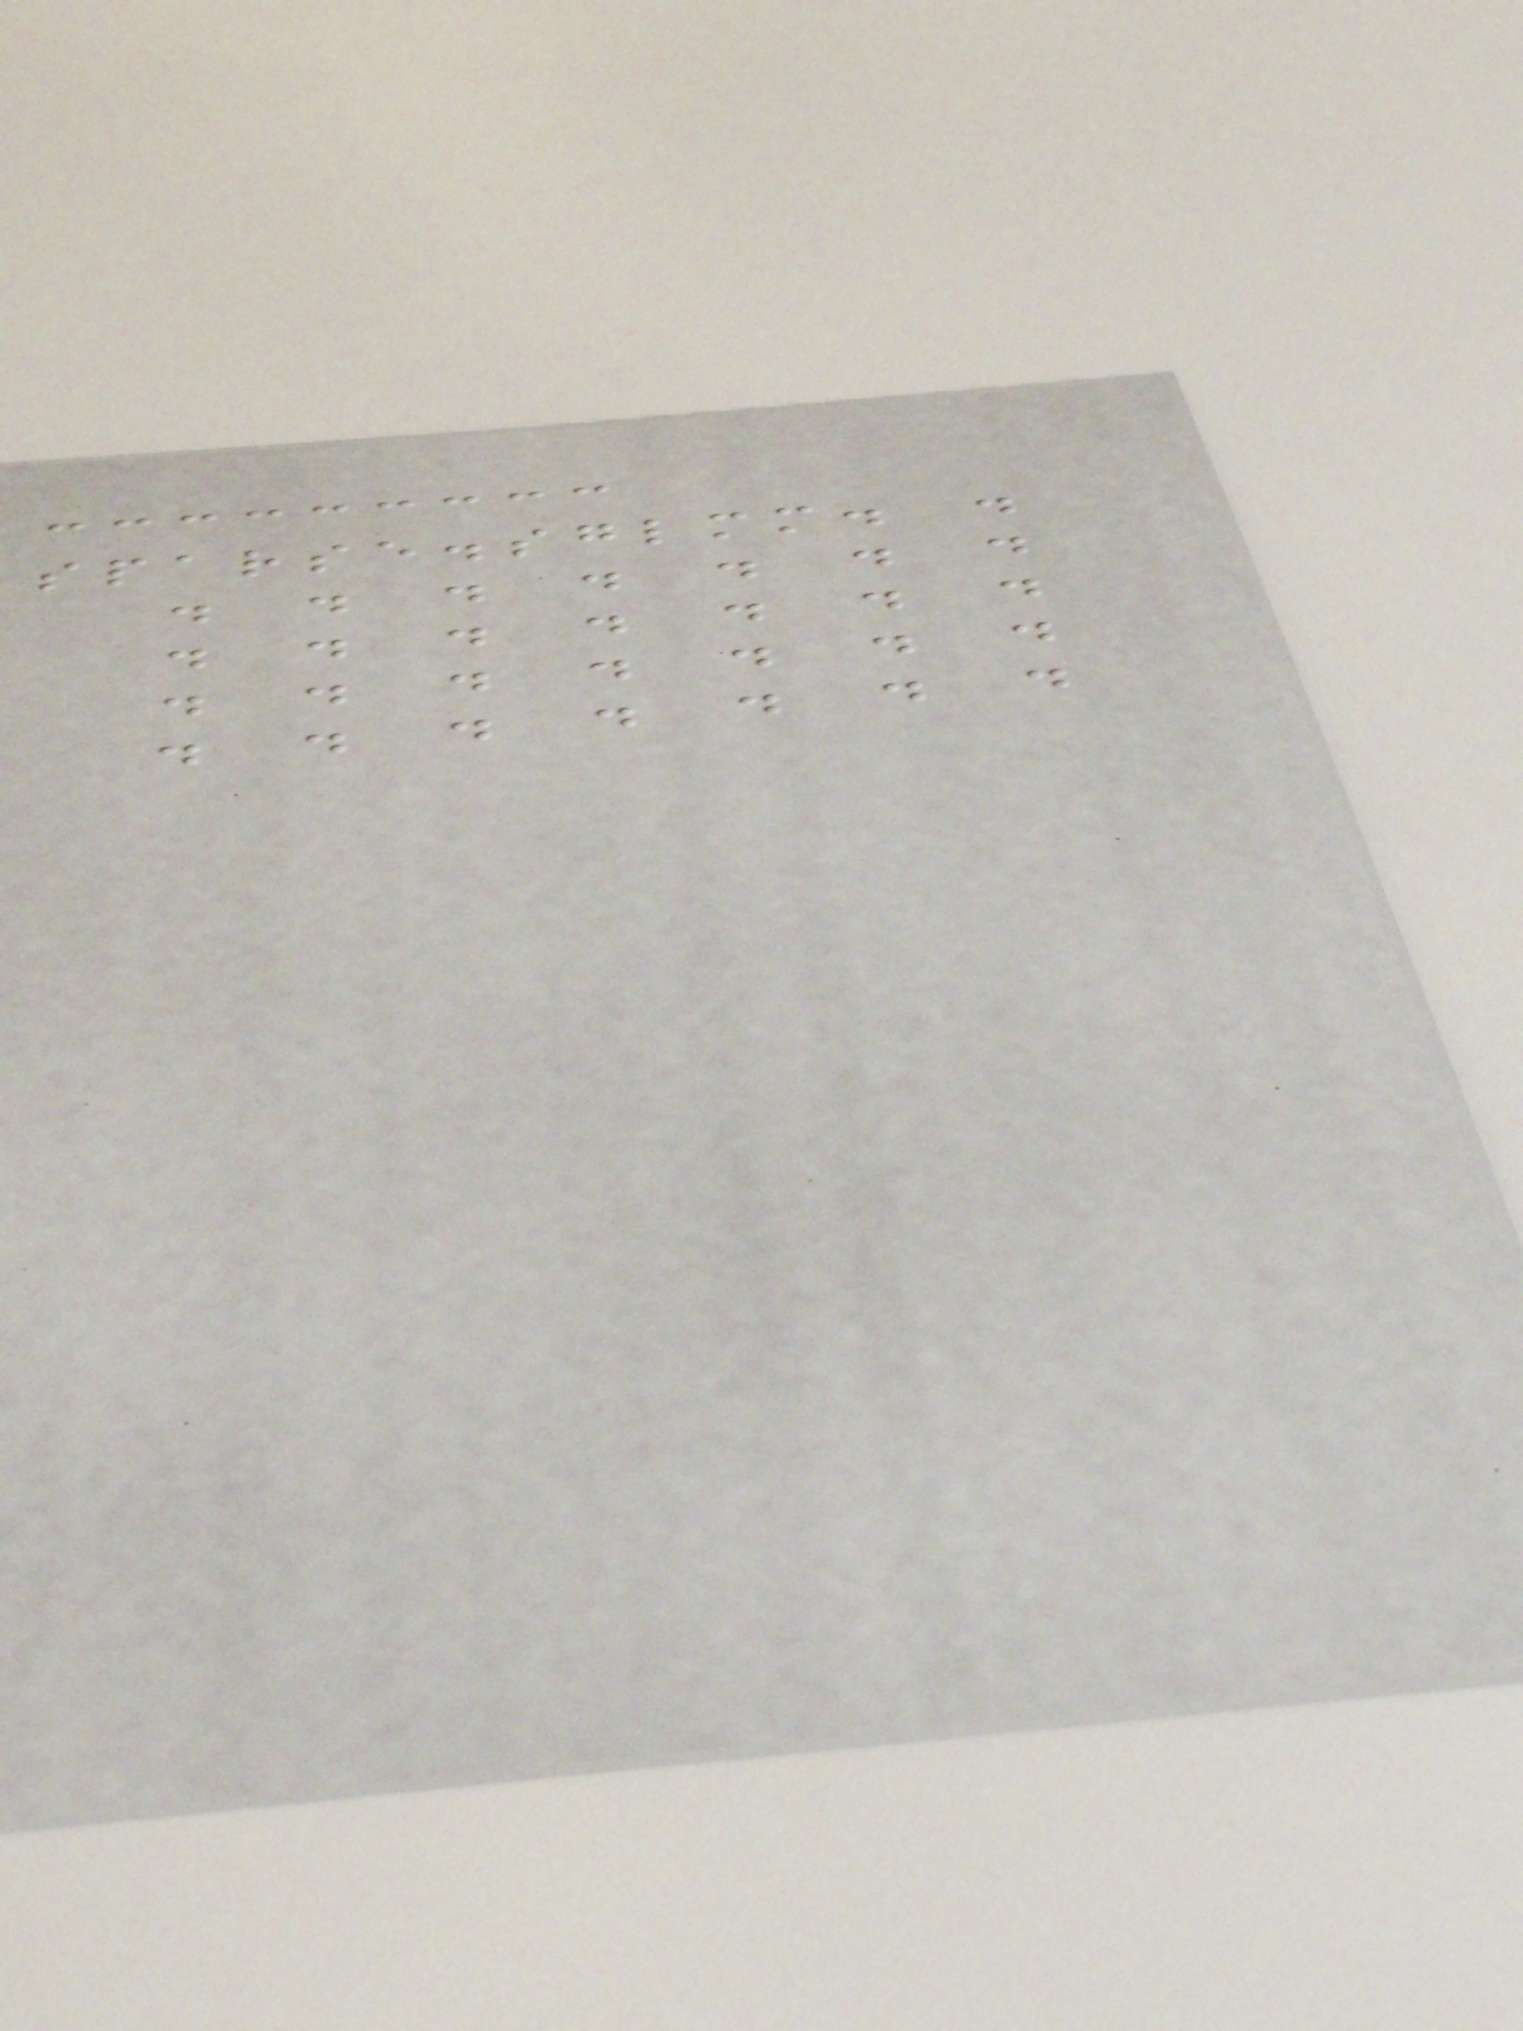sparse.sglmm. .
. . . . . . .
. . . . . . .
. . . . . . .
. . . . . . .
